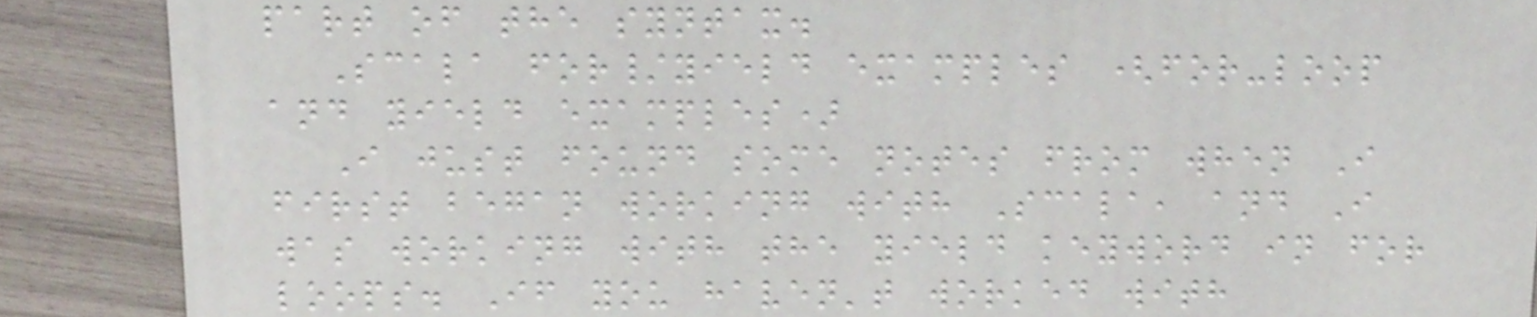part of the syntax.
Scala for/yield examples (for-loop
and yield examples)
I just found some notes from when I
first began working with Scala, and I
was working with the yield keyword in for
loops. If you haven't worked with
